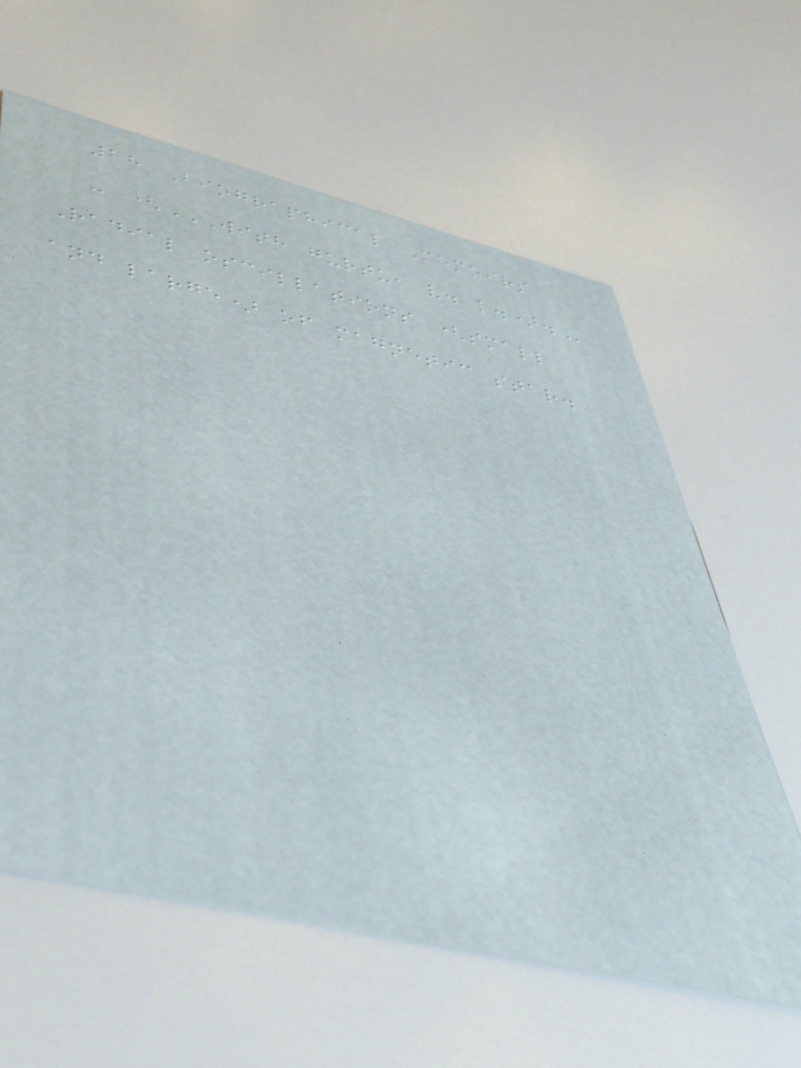28 Biographical Memoirs
- (WITH GURTU, V. K.).
Radial oscillations (small
and large) of magnetic star.
